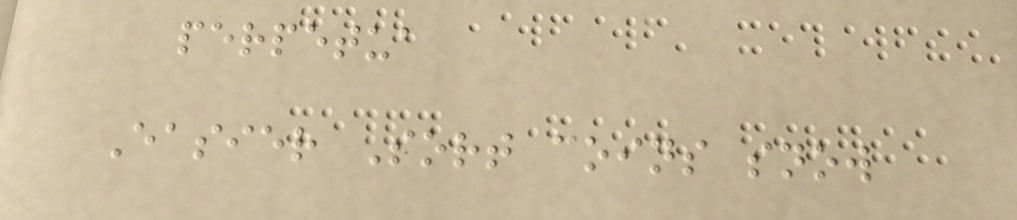perpetua
Easier Sort coins snow
